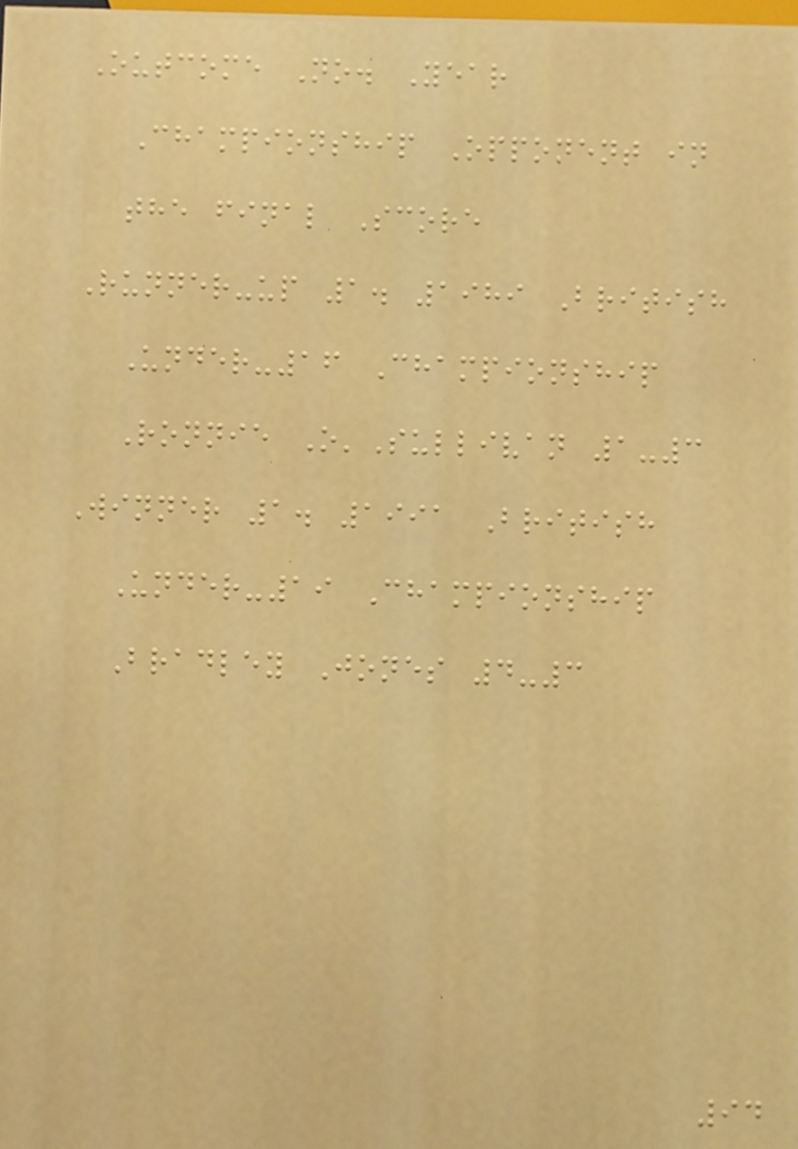Outcome No. Year
Championship Opponent in
the final Score
Runner-up 1. 1989 British
Under-16 Championship
Ronnie O'Sullivan 1-3
Winner 1. 1991 British
Under-19 Championship
Bradley Jones 4-3
94
